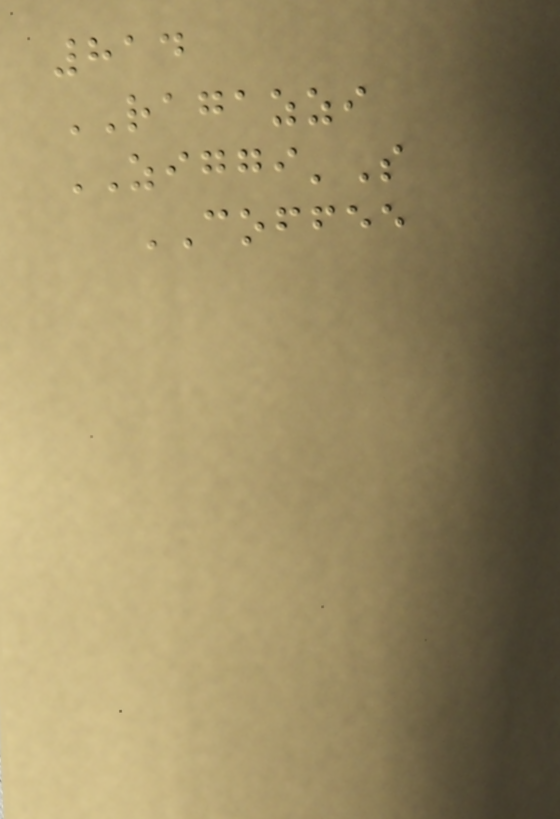814
RAGAZZI
ZIGGI'S
COFFEE
